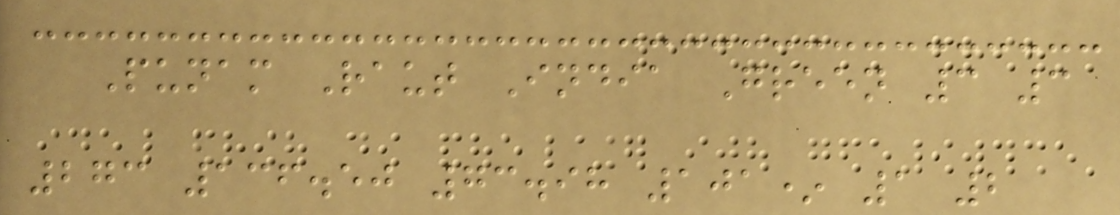Punam Raut India Green 3 3
273 136.50 73.98 101* 1 2
